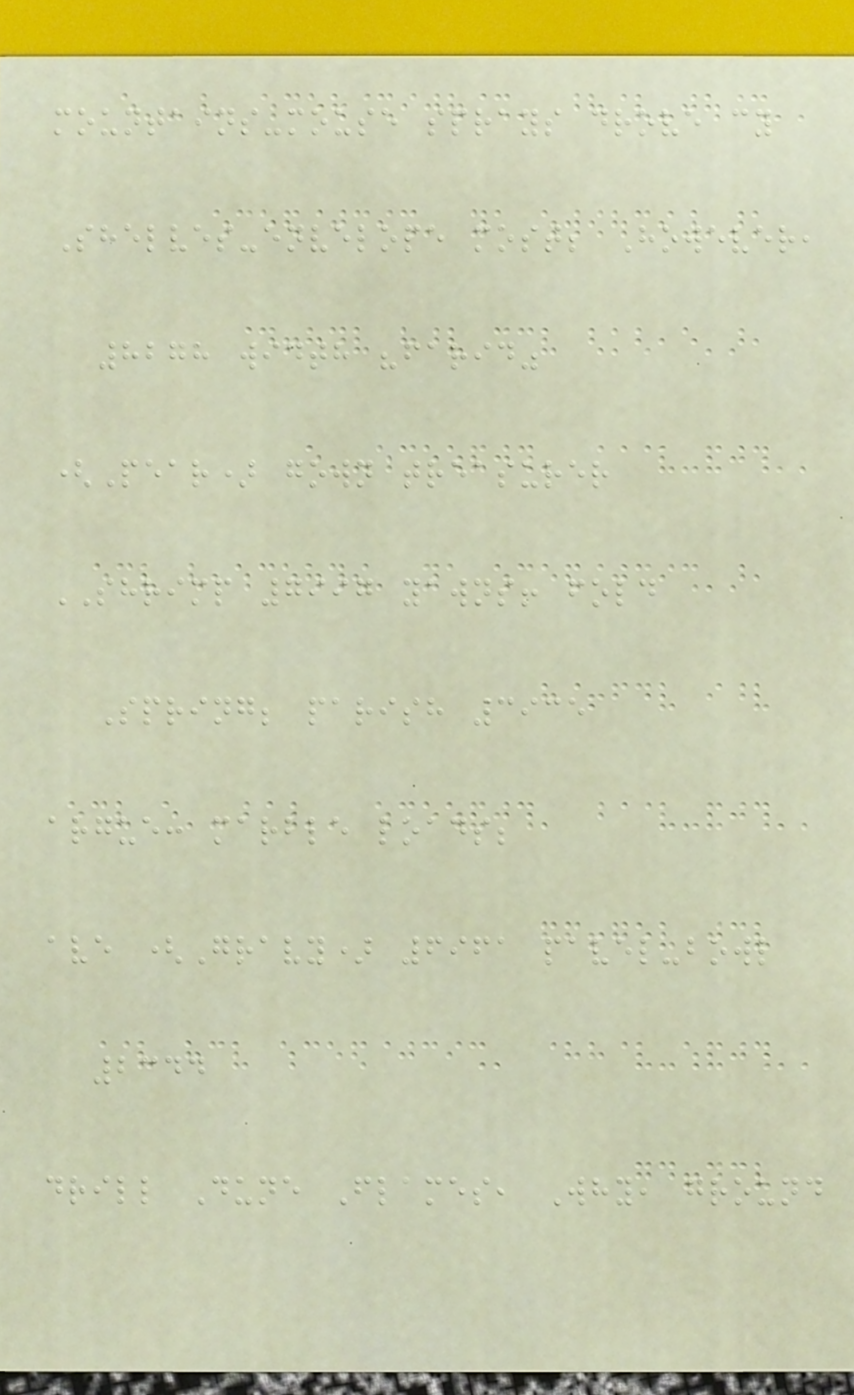mountains-mouse sprays drove cy
Shelves-envelope most; However,
8278 width "farid"
(Pear) gown treasurer
SHRIMP 7997 yawns! fold
Spring; parish 3935
argue: marble loads;
ave (Gravy) 6961 pavel-bowl
2344
drill Dune Flames, Why, ground
